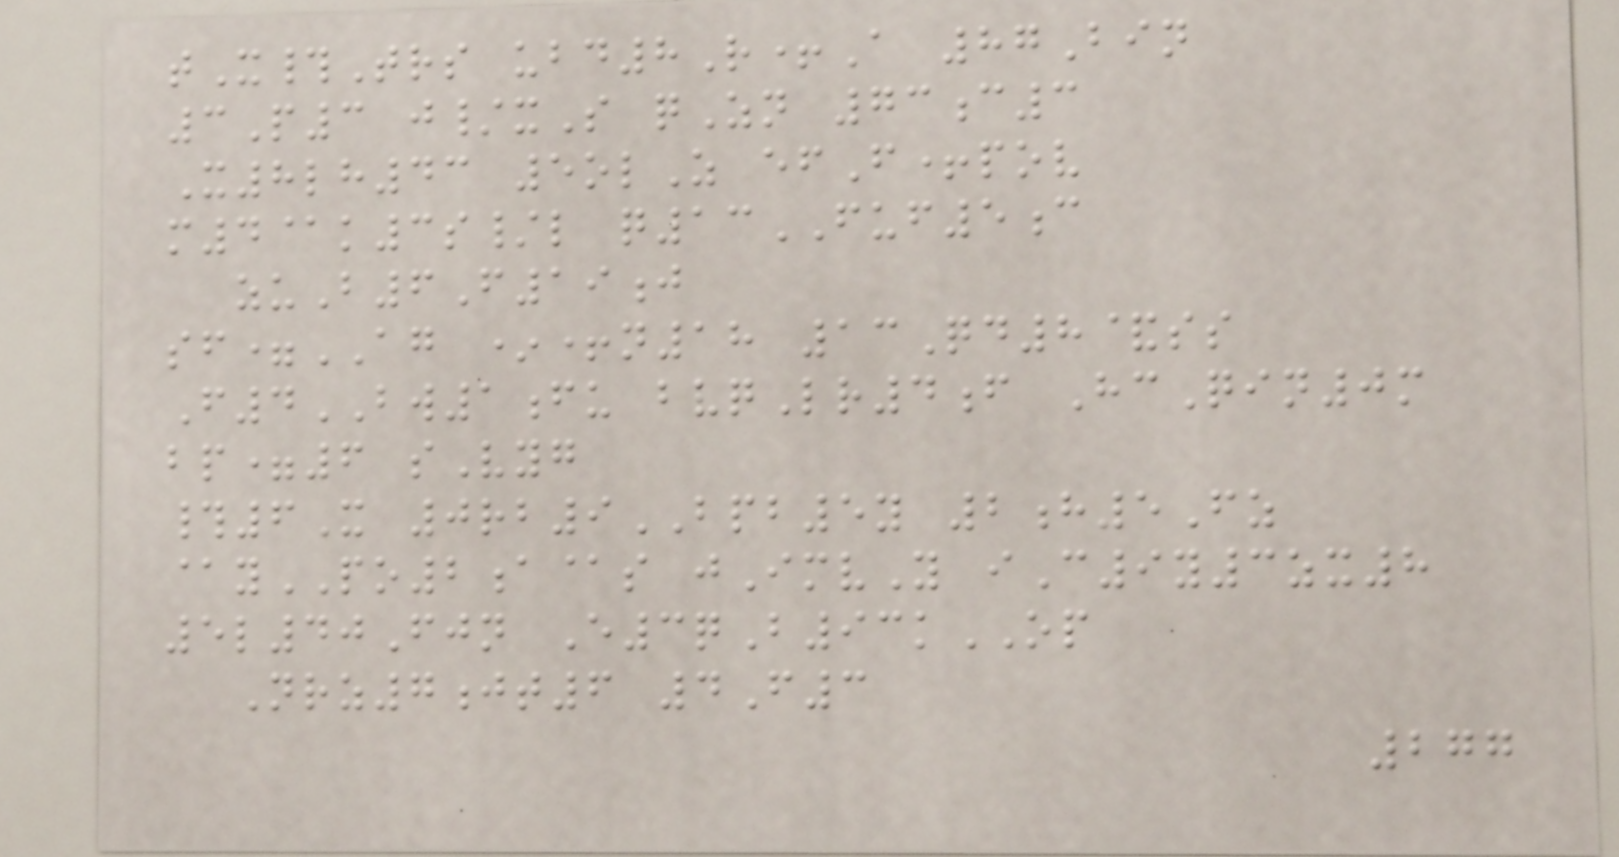tX#Trs ubd8R+A 87Bin
3P3 j/xS qZn 73c3
X8lh43 5olZ efF+pov
m4@k3s/l q13FUF5c
zuB6F19j
sf=AG *+n18 13Qd8&ss
F4BW1fu bvqLr4f HcQin0m
bp=6 sVyg
#6X 0rb9BPB5y 2h5Fz
@yPO2a@s jImvY iC9y3zx8
5l40Fjn E3qB93kOP
Nrz7jt6 4F3
277
